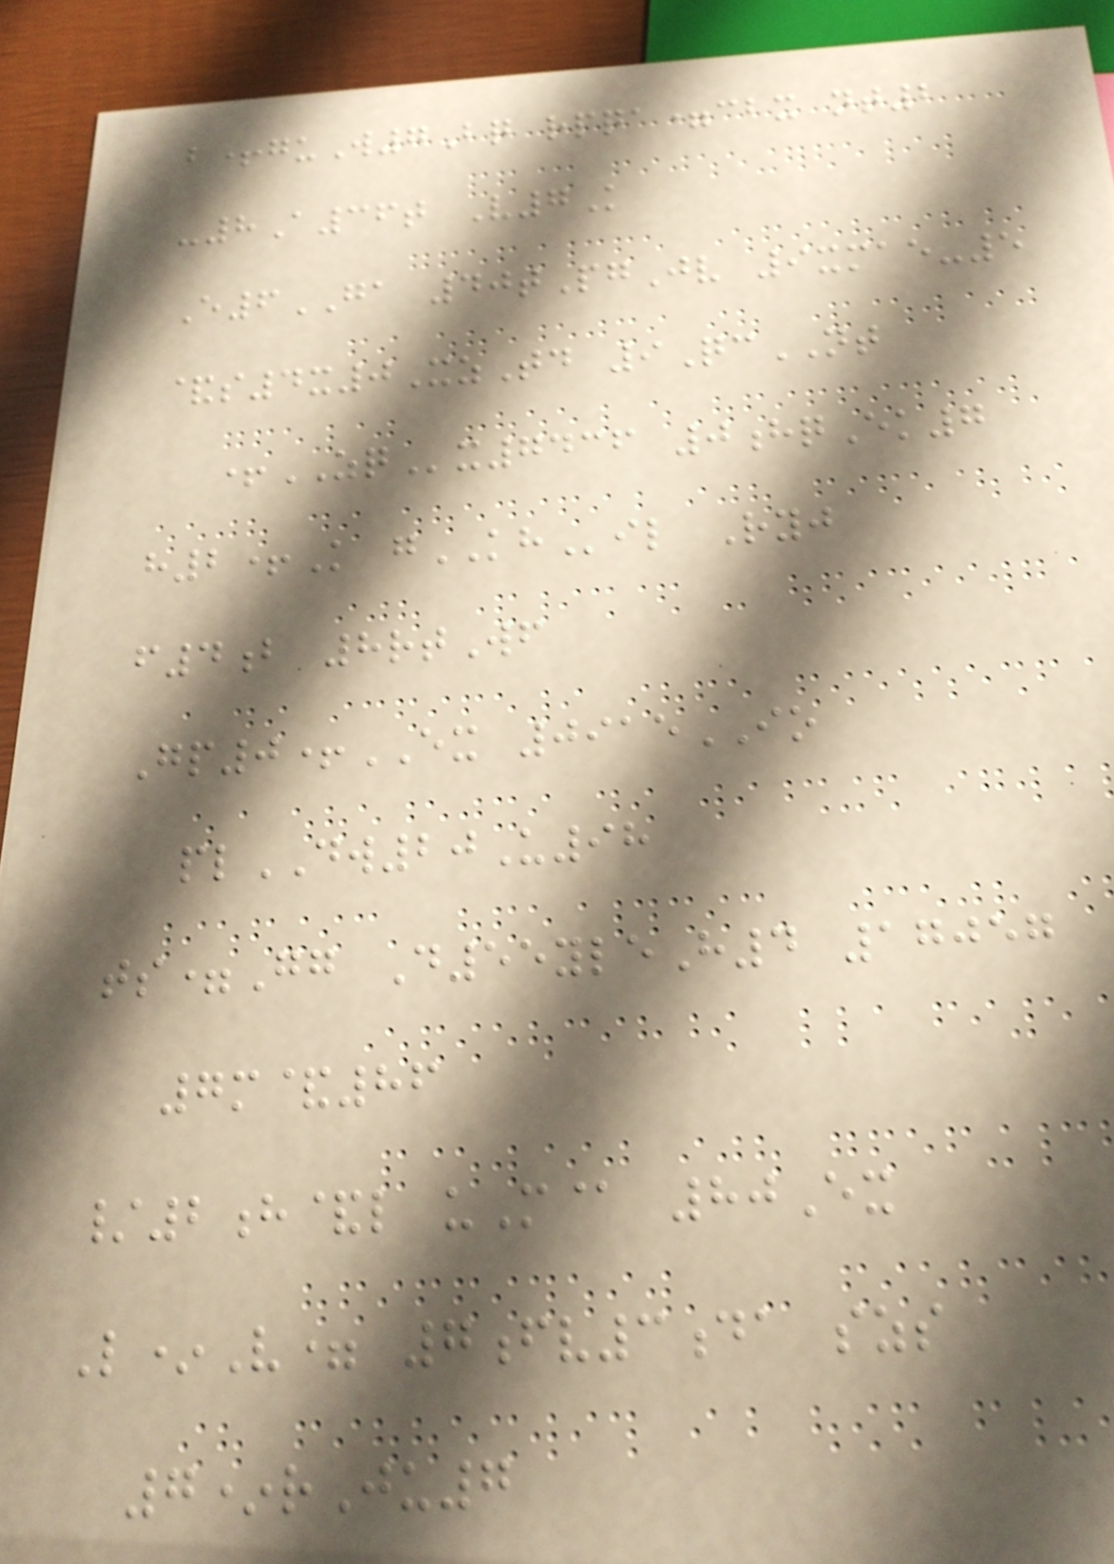b+guW7Bq rpqa=cbx nt2
-8A36t V7K
E6GA 40tPgJv 9xmae-5
&s4x0XzTd 9QcNT
+ZQx7436 0hqEk7
h2+K gKHil Ryj
f4b 8rtWf
Gp0+EX 0915IO
plDW20U98
ts=Gg D55yleH4 17057
7m&86
/2h&l uM@ 80Ex
L*V= 7fv3da szs
7*rJu7
